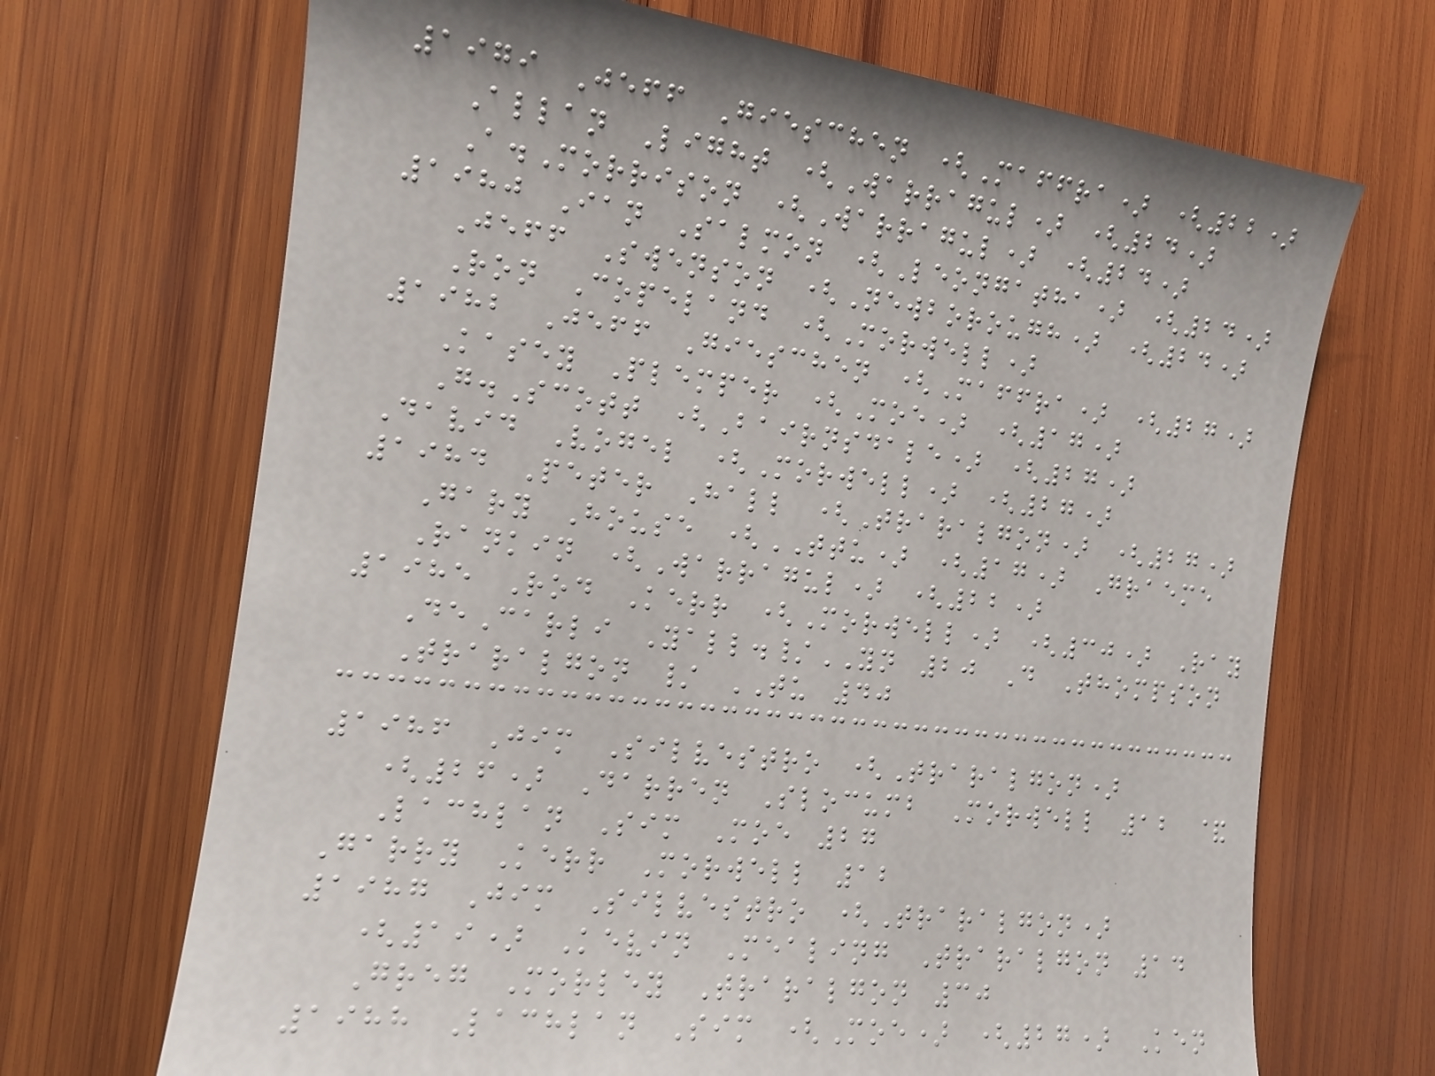1979 Jeff Gieschen (Maffra) (22)
Allan Light (Warragul) (24)
A.Morrison (Warragul) (24)
1980 Ian Salmon (Leongatha) (24)
Jeff Swenson (Newborough) (24)
Ron Copeland (Morwell)
1982 Jeff Gieschen (Maffra) (27)
Kasey Plemper (Moe) (17)
G.Scott (Bairnsdale) (27)
David Vogel (Morwell) (27)
1984 Peter Hall (Traralgon) (27)
Gary House (TTU) (17) Graeme
Rankin (Warragul) (22)
1985 Rod Kerr (Morwell) (30) Ray
DeCarli Yall./YN 20 D Thompson
Traralgon / TU 40
1986 Jim Silvestro (Traralgon)
(26) Darren Slocumb Morwell 12 &
Lachlan Sim Moe 27
Garry Kerr Morwell 12
1987 Jim Silvestro (Traralgon)
(19) Kevin Mealing Traralgon 14
Greg Morley Traralgon 30
1988 Lachlan Sim (Moe) (27) Ken
